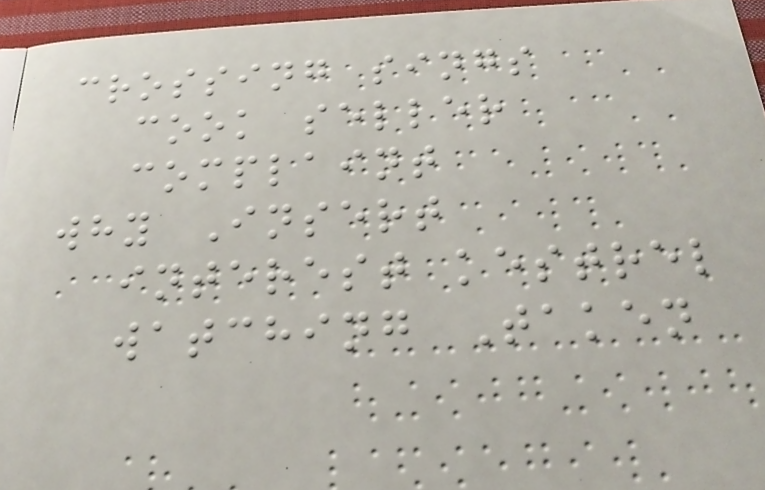crossing sings
cook seller
complaint
why Insert
interest kestrel
watching Taken
